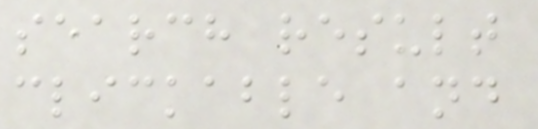search result
clickable and
